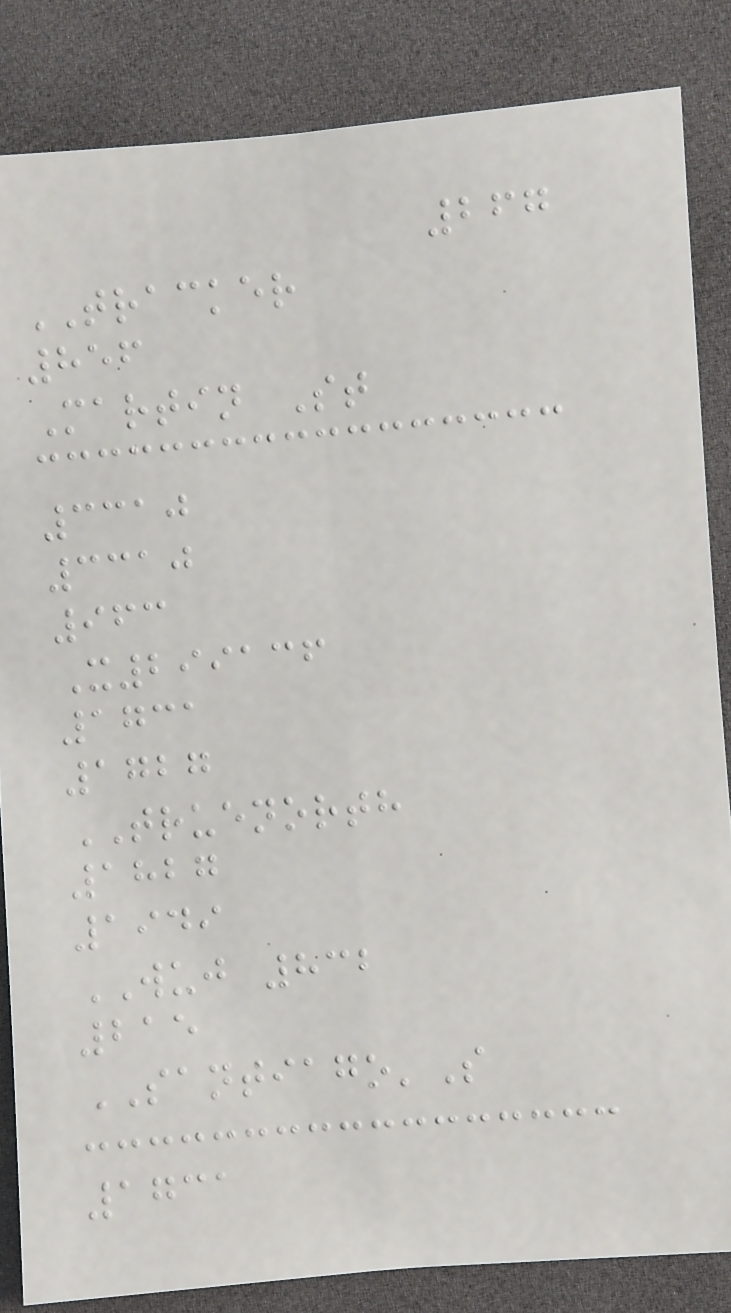267
TRACKER
856
Martin St
3310
3310
963
X299136
1731
1727
TRUENORTH
1827
1949
WUJ 832
215
SANTIAGO'S
1731
